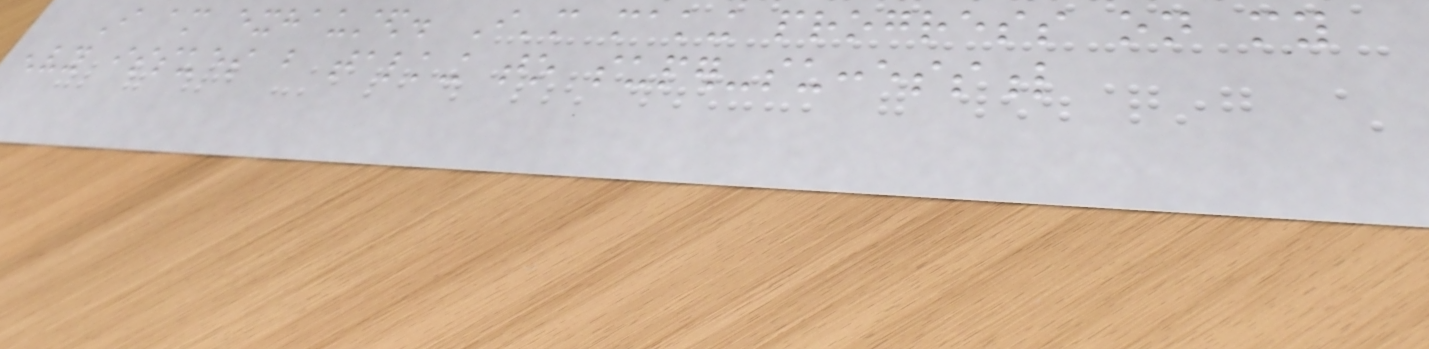I am exhausted. I'm making progress on my
envy issues but talking to super-successful
